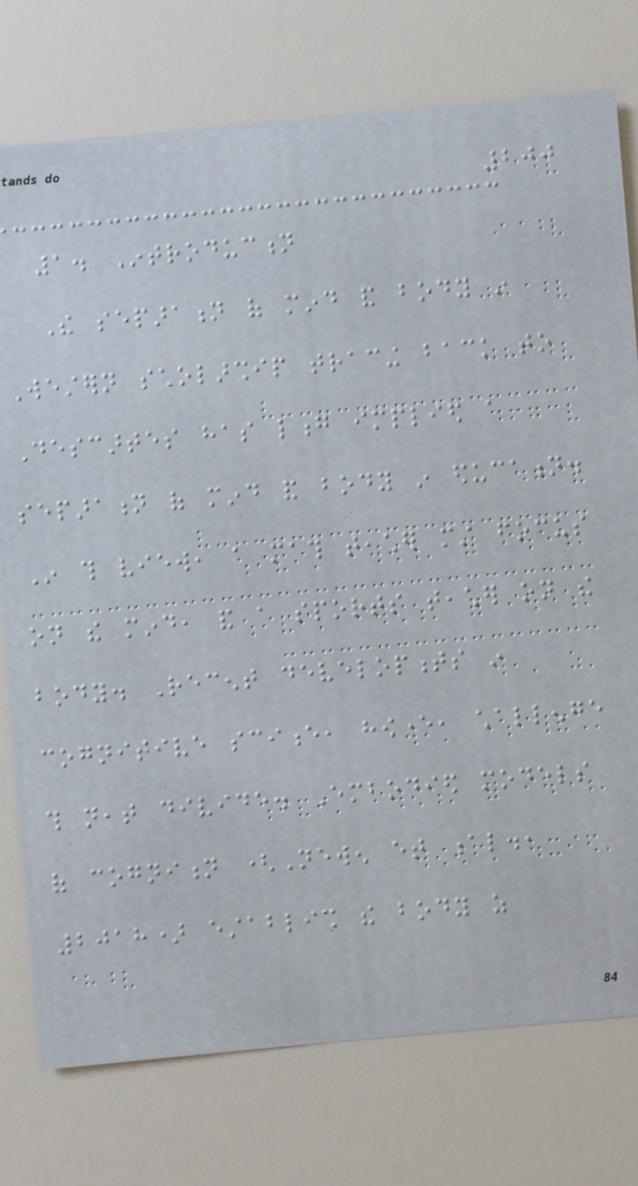200
1. Introduction
The separation of mind and body in
Western scholarship tracing back to
Descartes has long implied a
separation of mind and body in education.
In this view, a math teacher must focus
on the mind, and a sports teacher on the
body. Recent developments in
cognitive science, however, challenge
this neat divide. Embodied models
of cognition (Newen et al.,
2018) establish the body as
